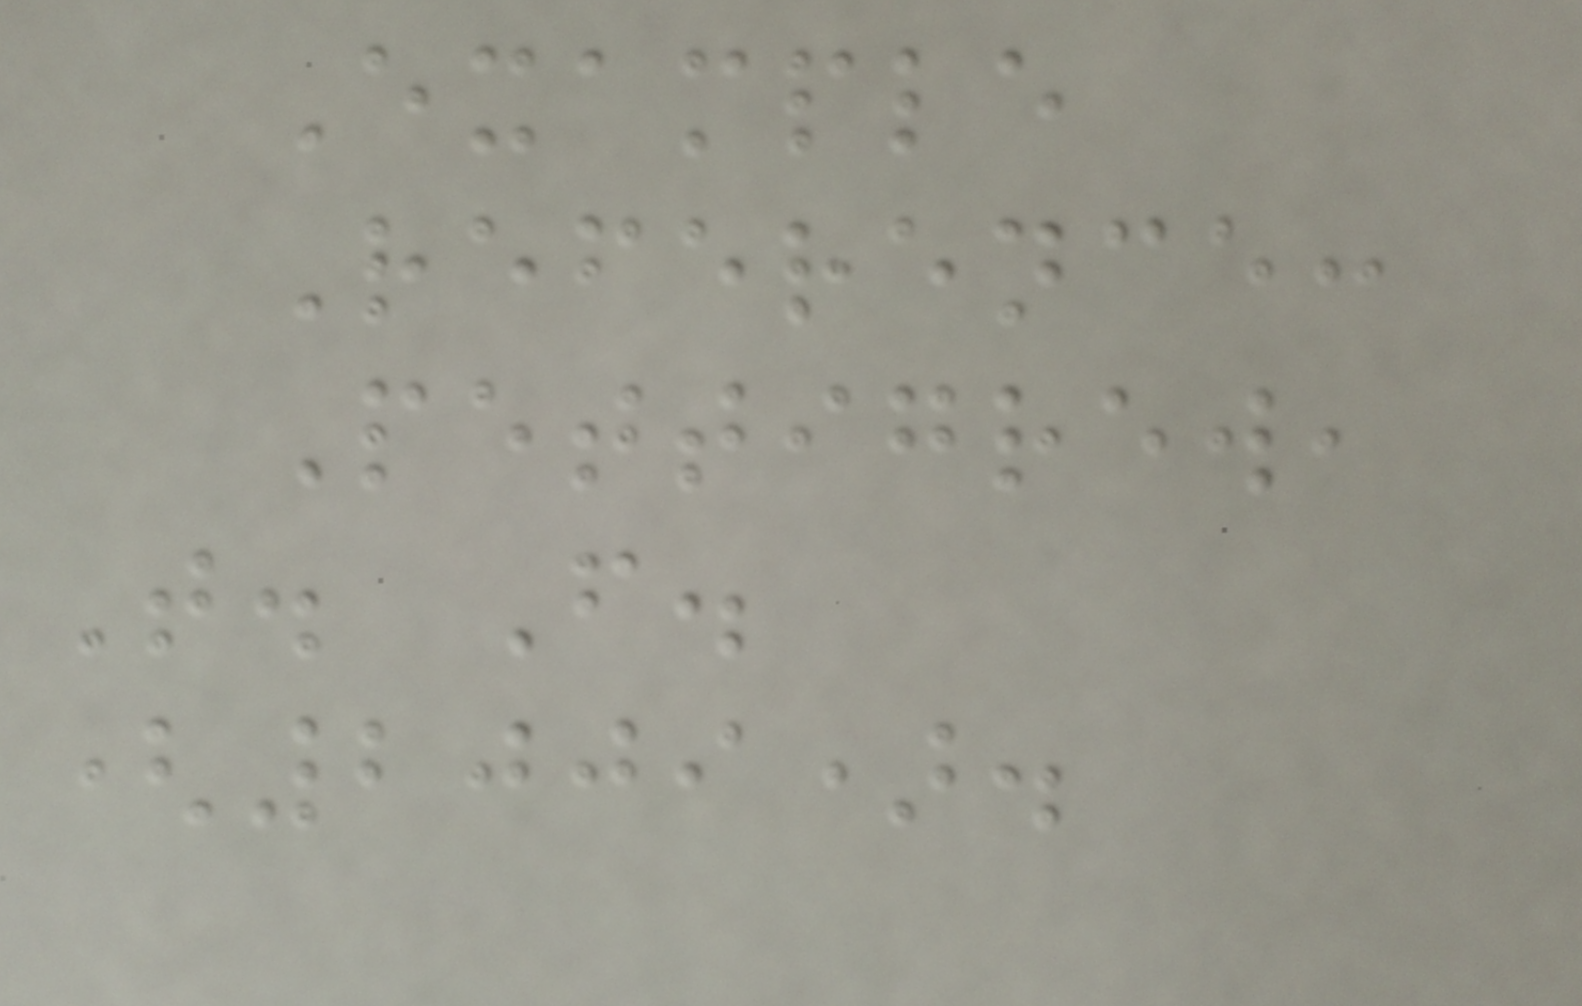Example
Reference:
Pettigrew,
T. F.
(2009).
